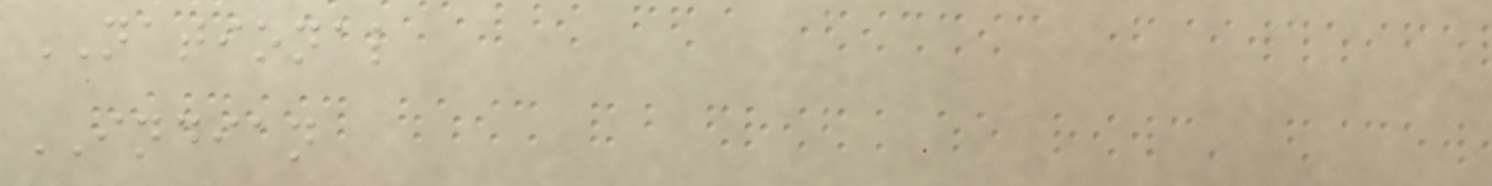NATIONAL
INDIAN
